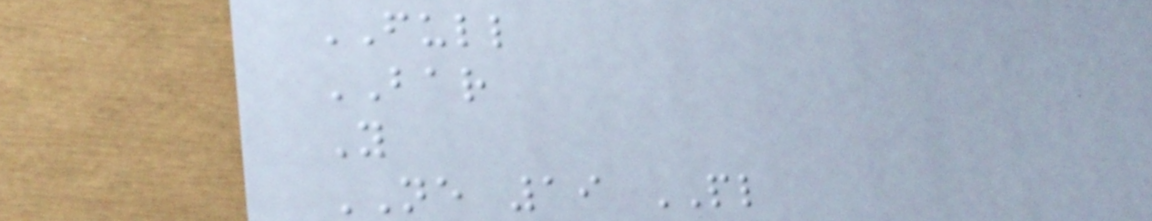FULL
BAR
Y
NE 19 PL
